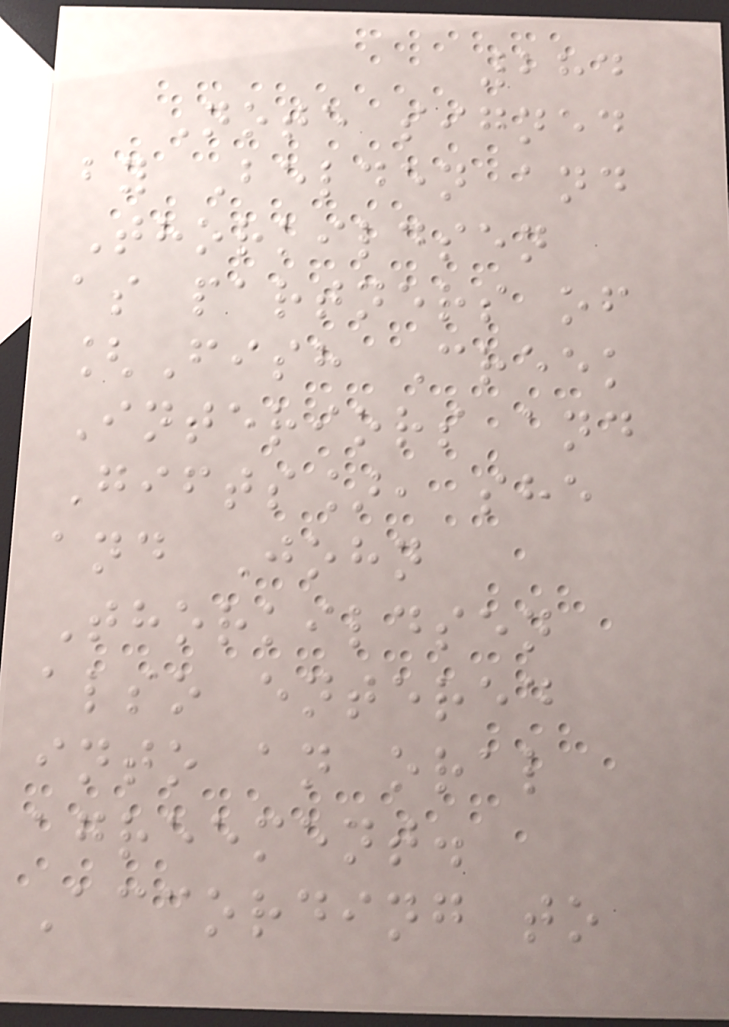284
Note signed
by Belden and
Thorkildsen
as partners of
[Fish Creek
Interiors and
Gifts], she
and John
Thorkildsen
also entered
into an oral
agreement.
According to
